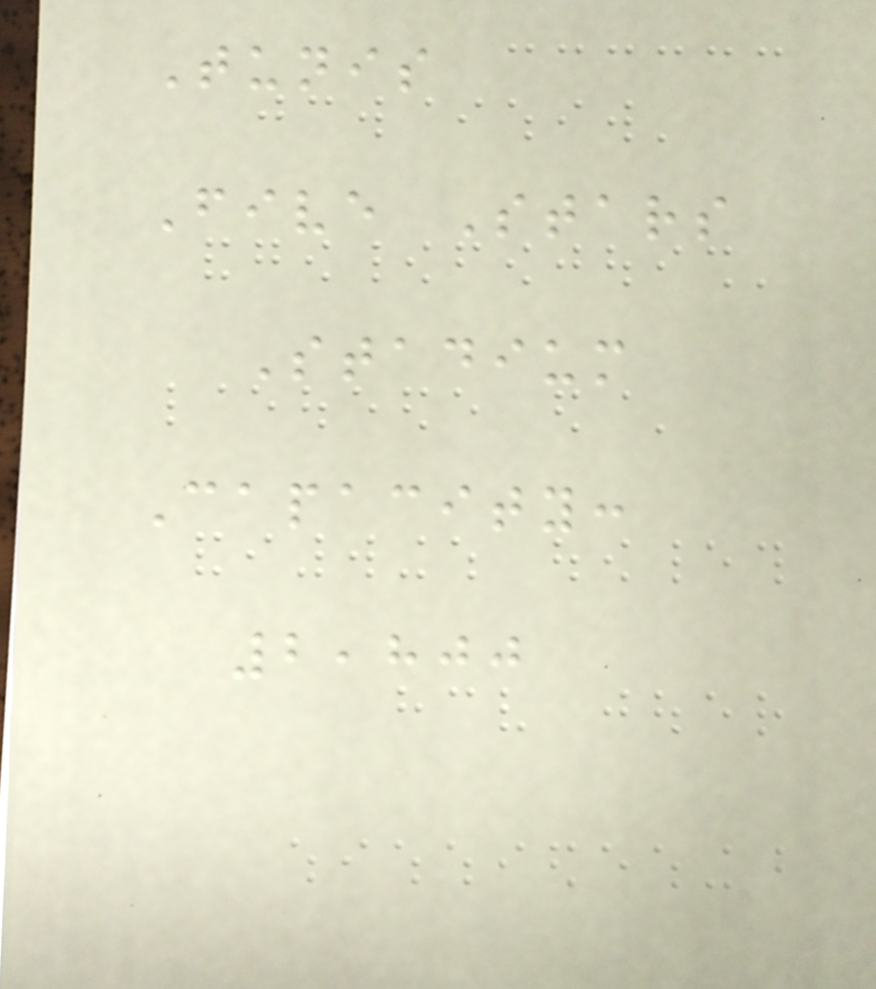Tunis
Five Stars
Stadium
Capacity:
2,800
